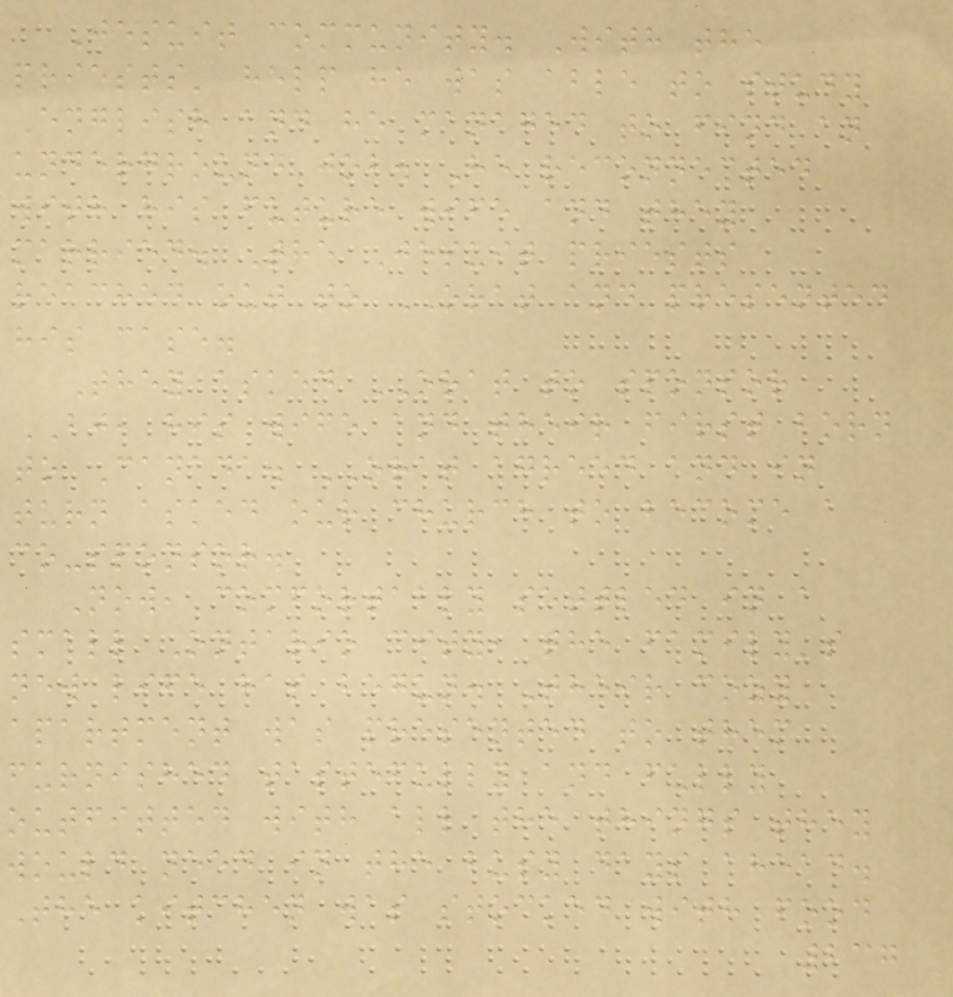Jesuit community. With the
priests' help he was able to study
English and he managed to find an
underground job. He reconnected
with his future wife and they
married. The Jesuit priests
reached out to ORAT and presented
his case.
They asked ORAT to sponsor
BJ, his wife and their first born
to Canada. ORAT agreed and in
turn asked our church to become a
co-sponsor.
Now, comfortably settled in a
small Ontario city, the family's
new life has begun. Their cozy
apartment was presented to them
furnished tastefully and fully
outfitted with all the things they
would need in the busy days ahead.
The kitchen was stocked with food
237
